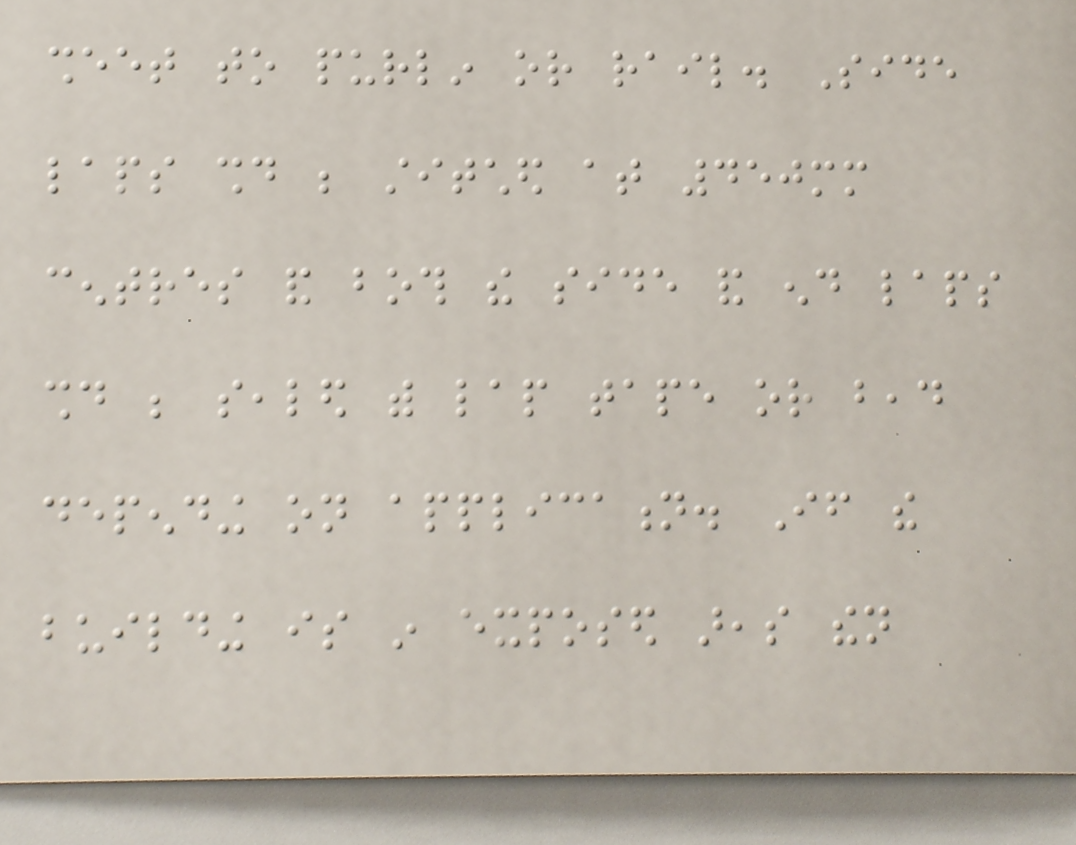sheet to purlin or rail. Side
laps should be stitched at 450mm
centres and both the side and end laps
should be sealed with lap tape or bead
depending on application. If the
building is in exposed areas then
